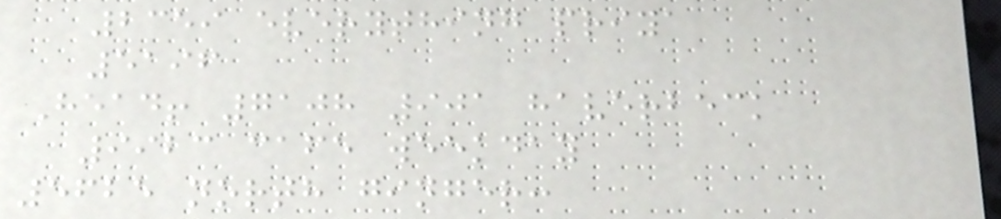2359 everything priya
5196
Head! 7108 901 haverbeck
9923 cafe weekday
5625 north ginger:
